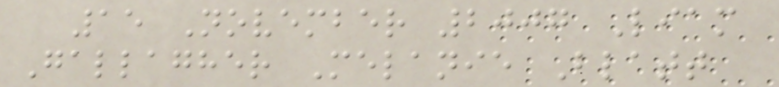15 November 2007 Liam
Gallagher Melanie Blatt
